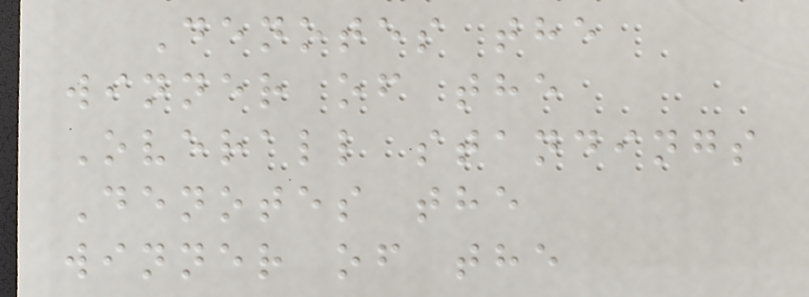Denotes the
winner of the
Overall standings
Denotes the
winner of the
